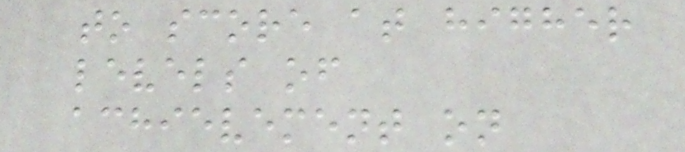to score at higher
levels of
achievement on
